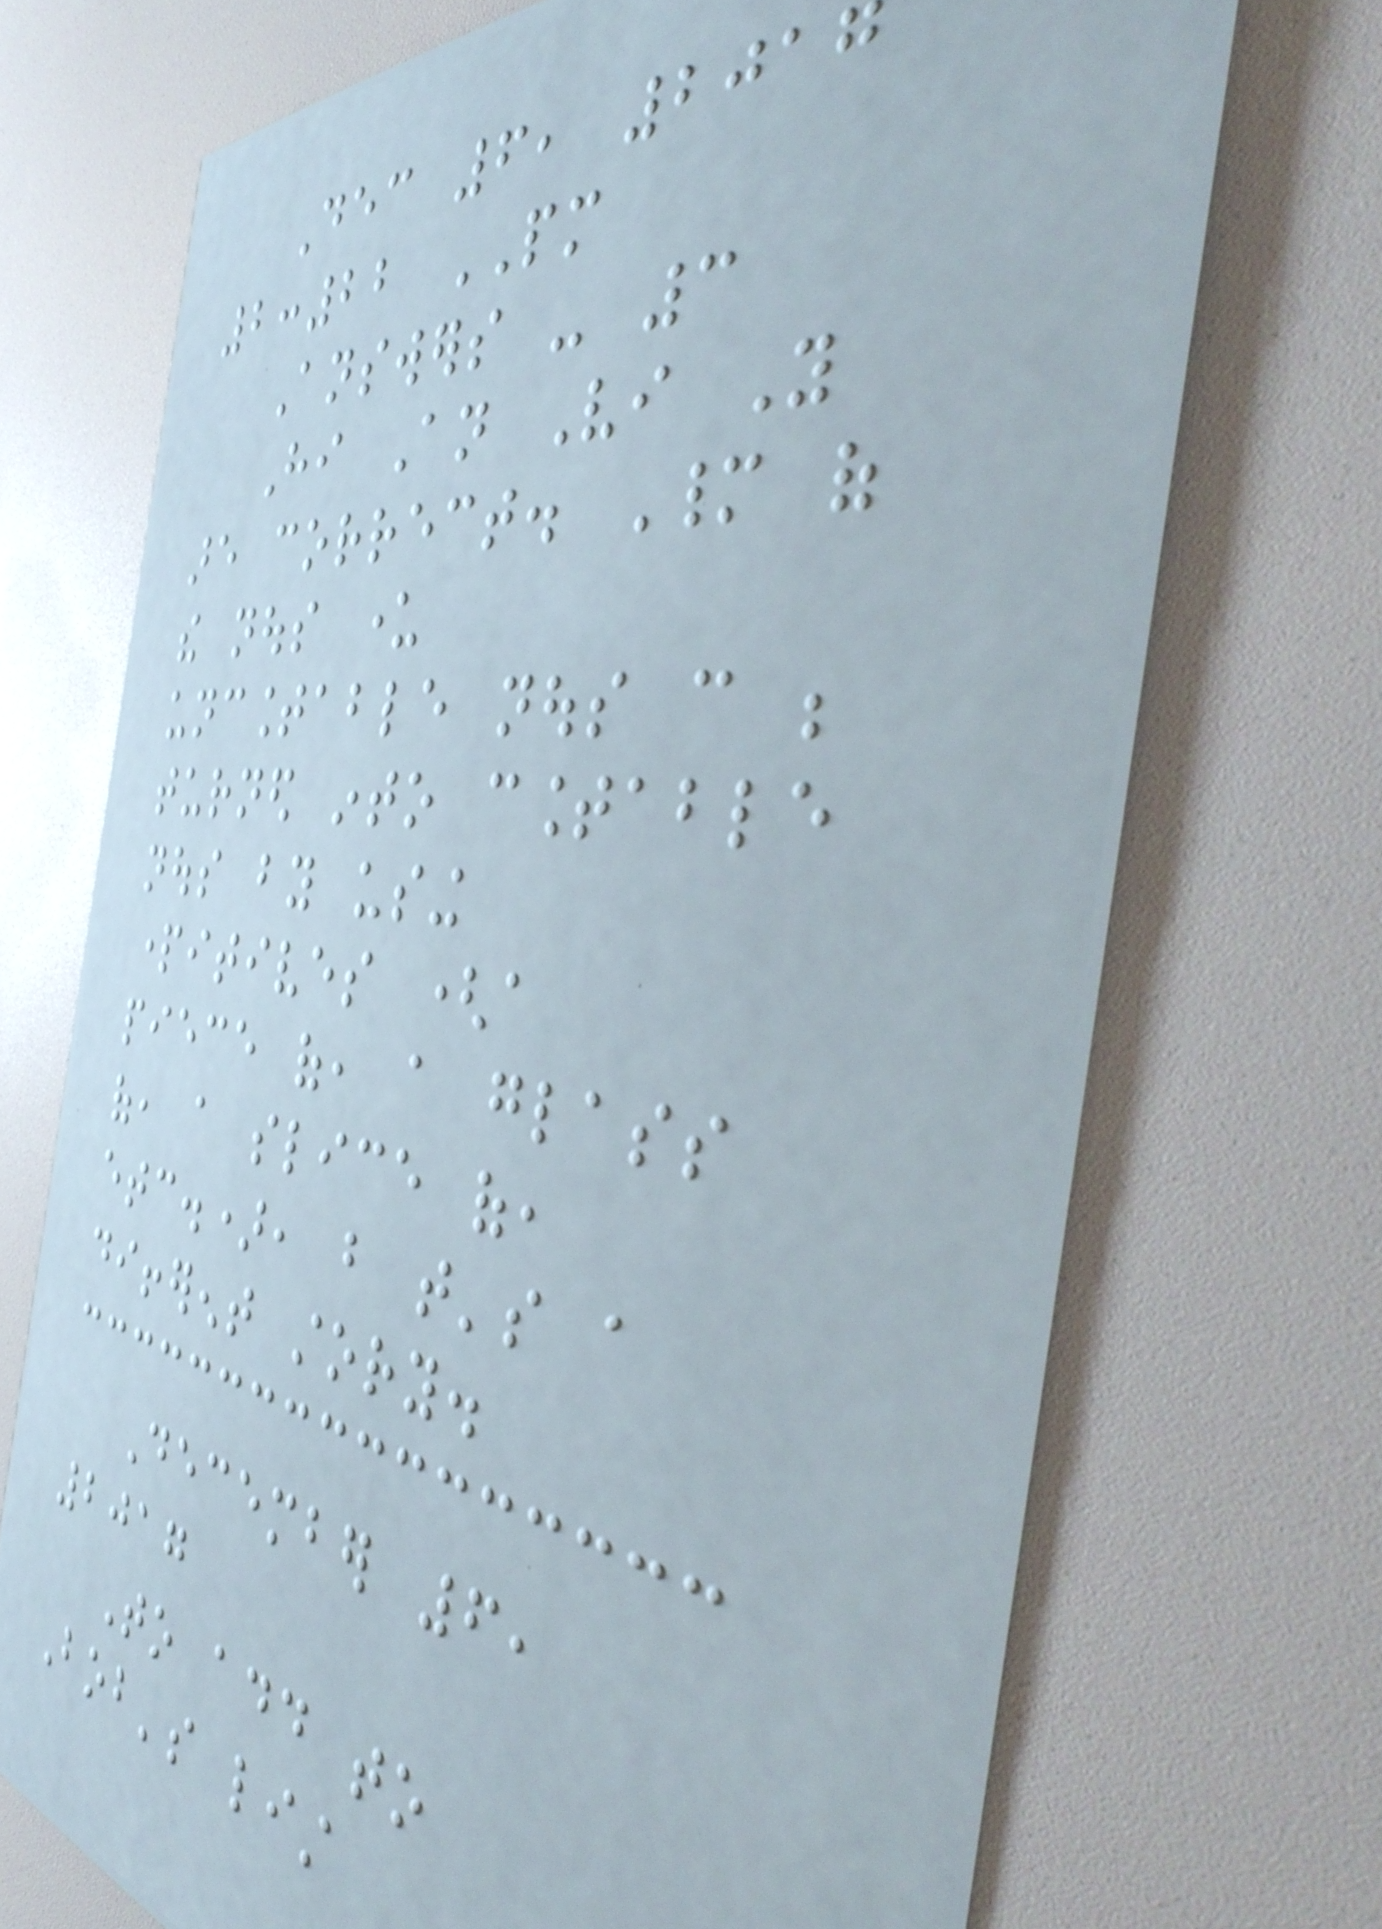Dec 6, 2017
2:22 PM
Answers - 3
Hi An Vi You
are correct. Many of
the nous under
uncountable nous can be
turned into countable
nous by using
partitives (a
piece of, a glass
of, a slice of,
etc.), but that's a
different story.
December 6,
2017
To add to
Bob's list
